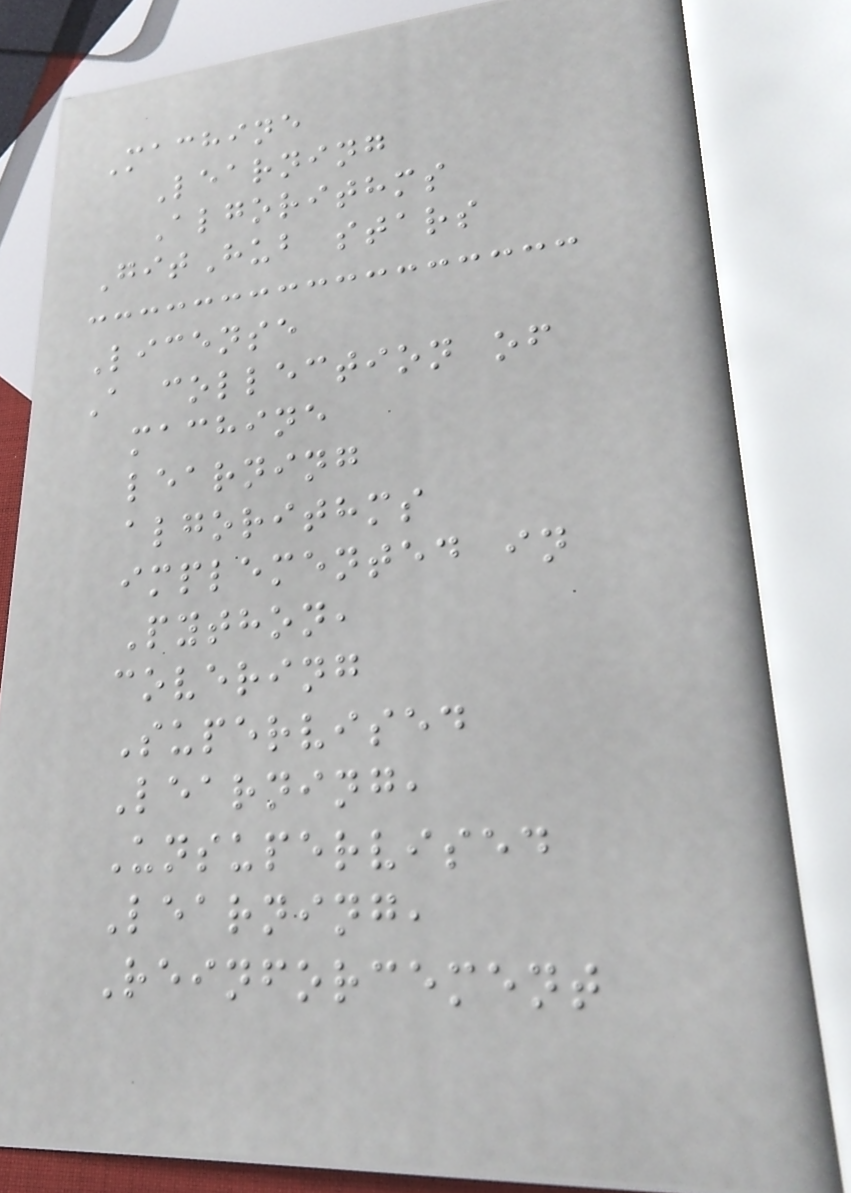Machine
Learning
Algorithms
GitHub stars
License
A collection of
machine
learning
algorithms
implemented in
Python,
covering
Supervised
Learning,
Unsupervised
Learning,
Reinforcement
